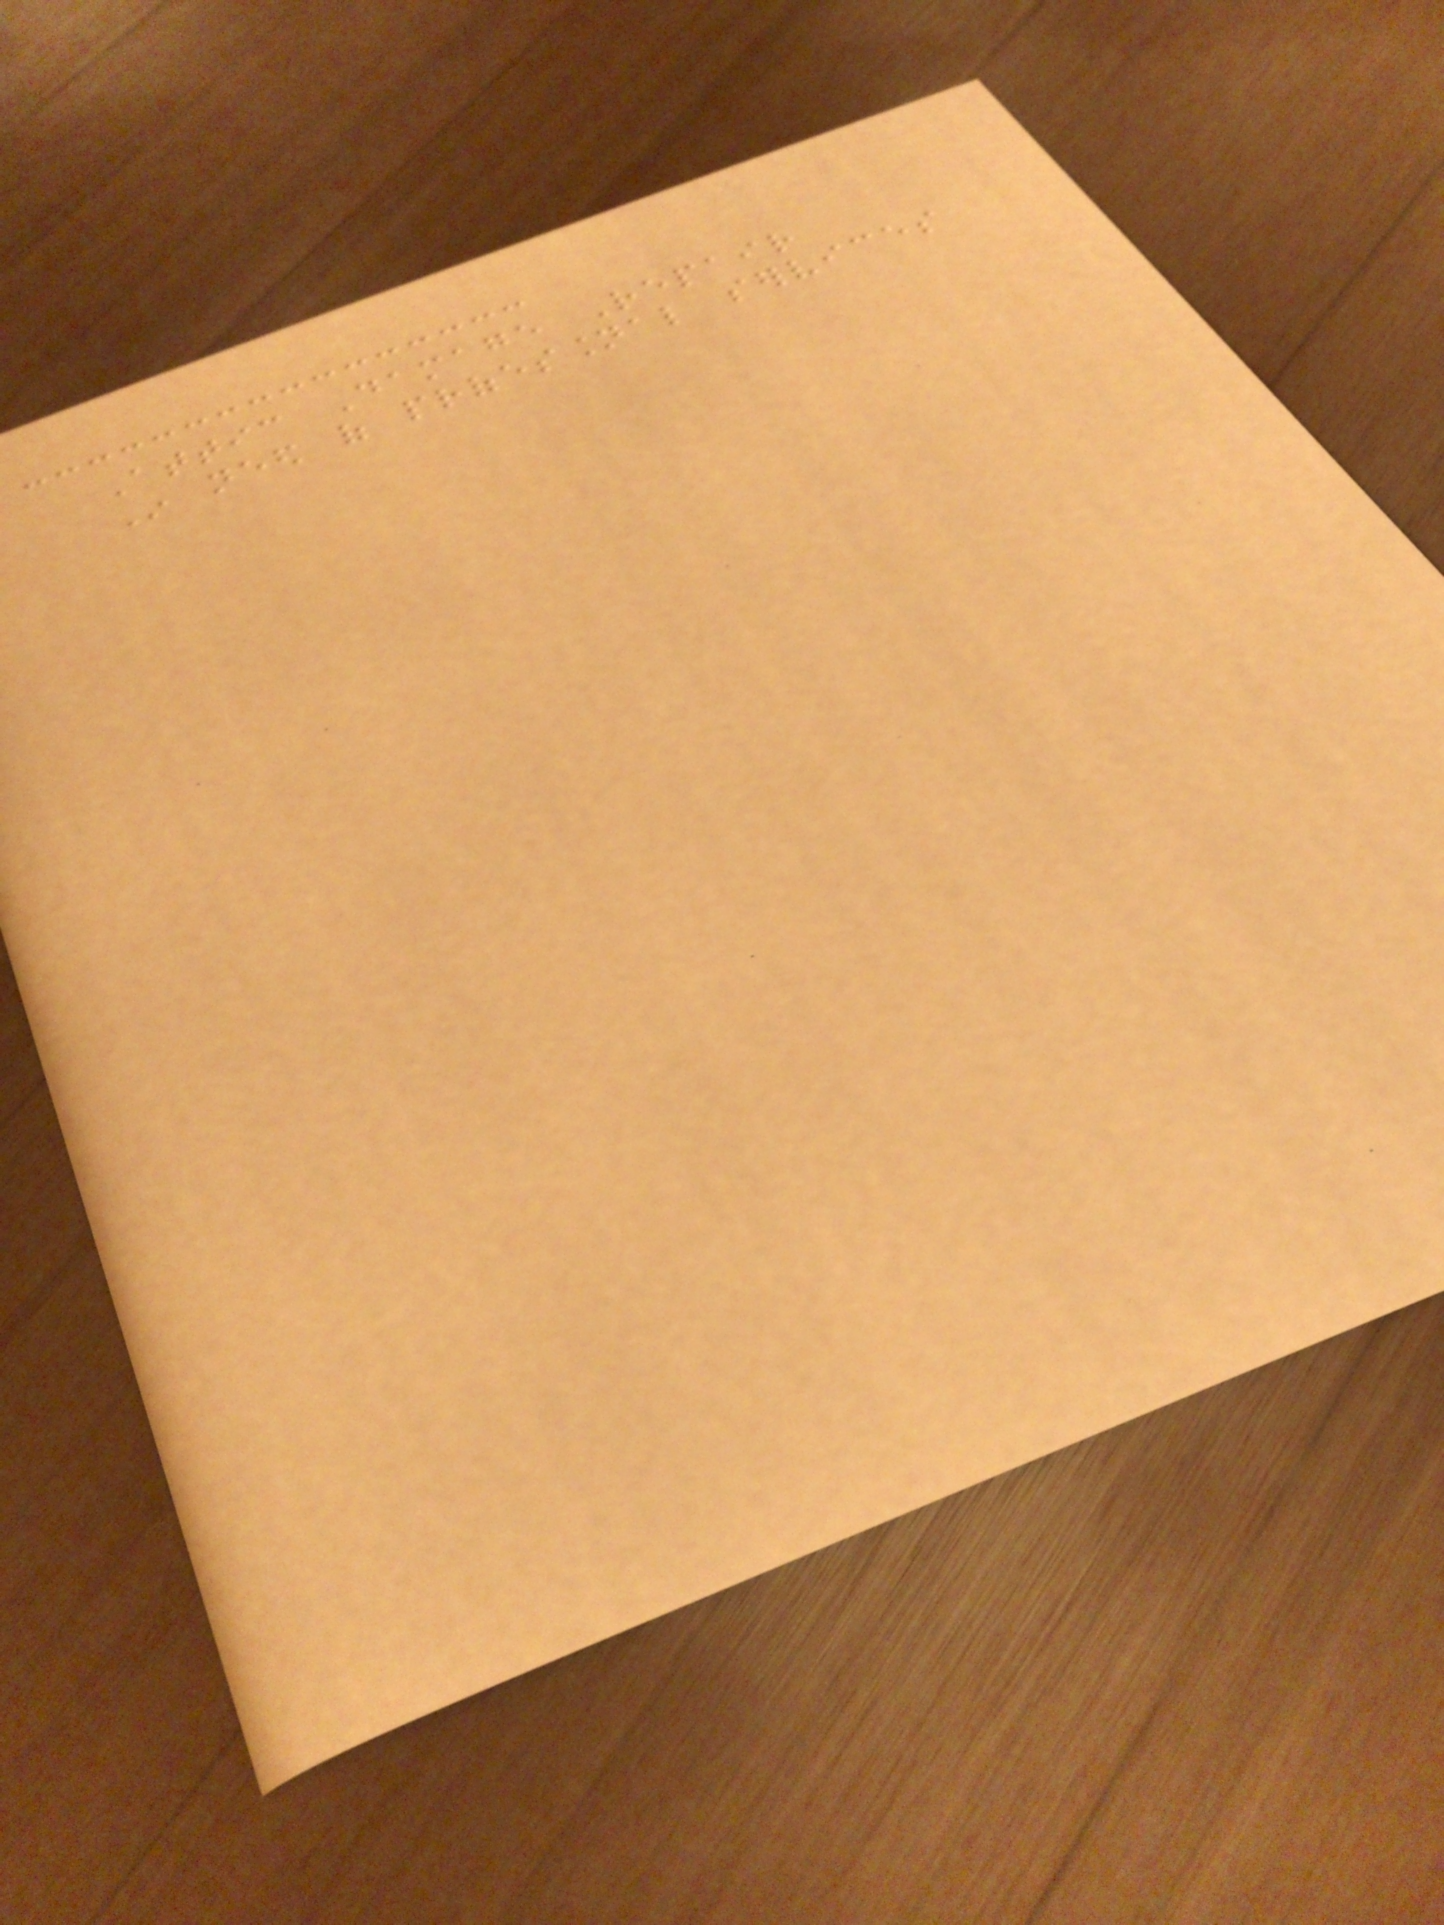Attic Damage Repair
In need of professional services
